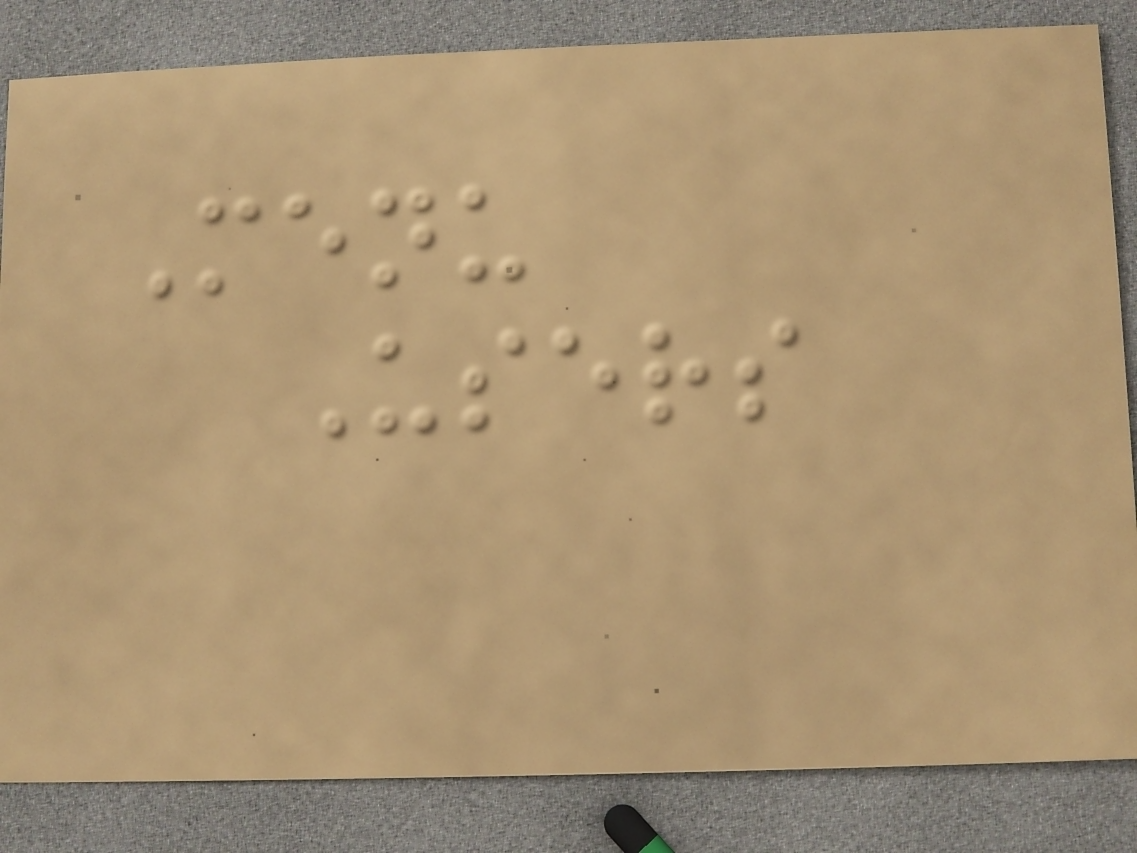Menu
Users
